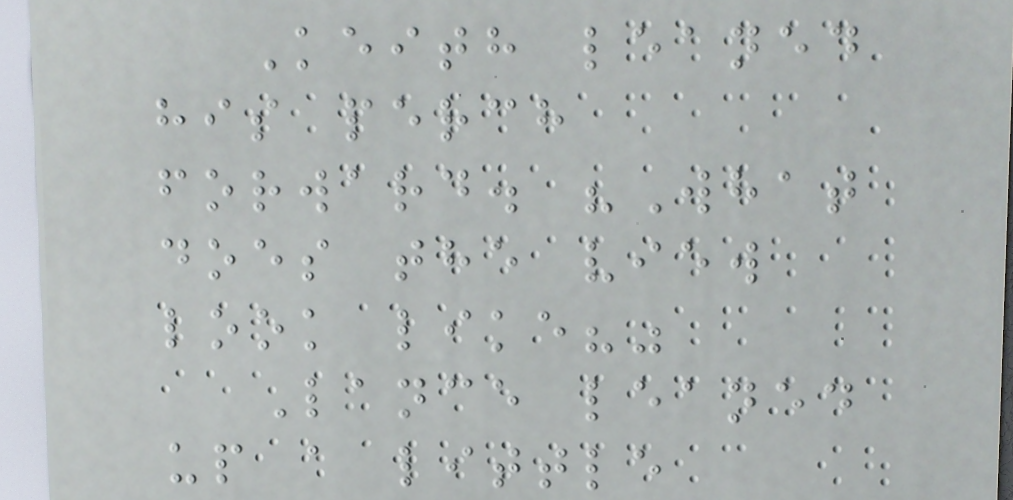Keith leaned
his perch
forward. "What
does the view
look like?"
Lance leaned
up a little
